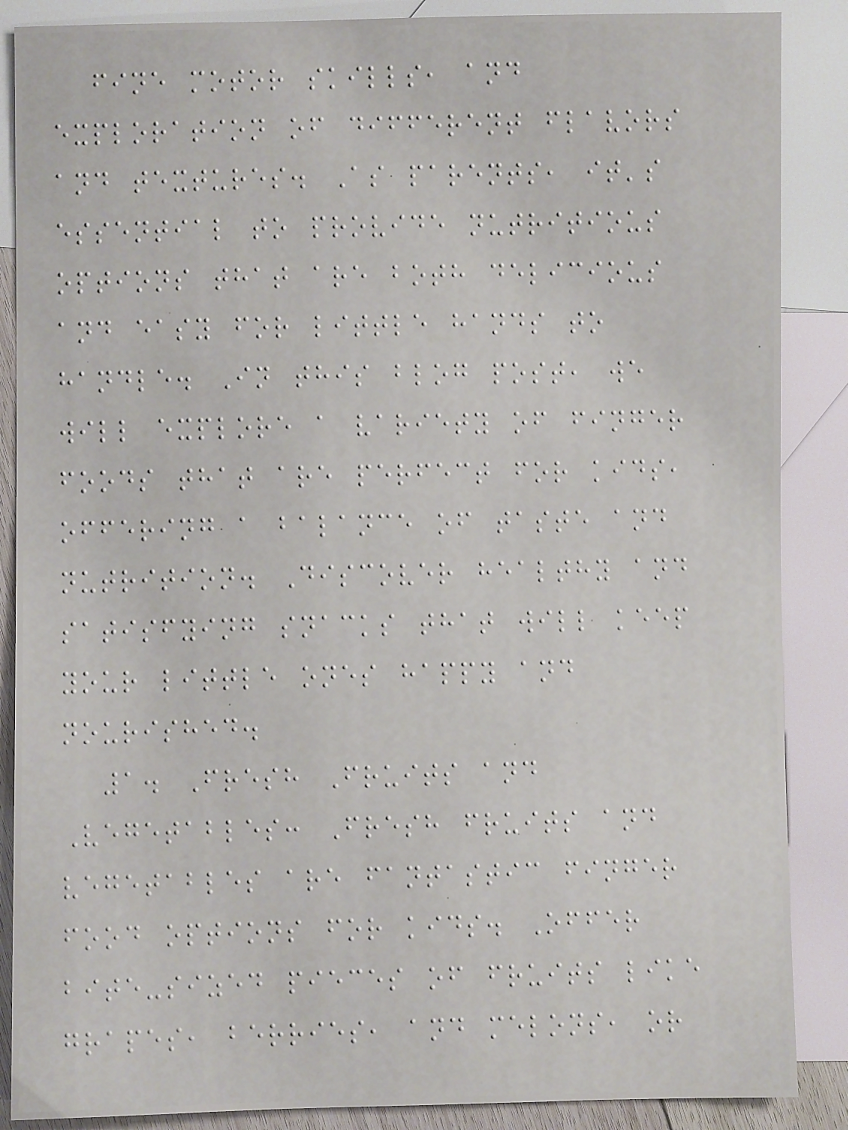fine motor skills, and
exploration of different flavors
and textures. As parents, it's
essential to provide nutritious
options that are both delicious
and easy for little hands to
handle. In this blog post, we
will explore a variety of finger
foods that are perfect for kids,
offering a balance of taste and
nutrition. Discover healthy and
satisfying snacks that will keep
your little ones happy and
nourished.
1. Fresh Fruits and
Vegetables: Fresh fruits and
vegetables are fantastic finger
food options for kids. Offer
bite-sized pieces of fruits like
grapes, berries, and melons, or
